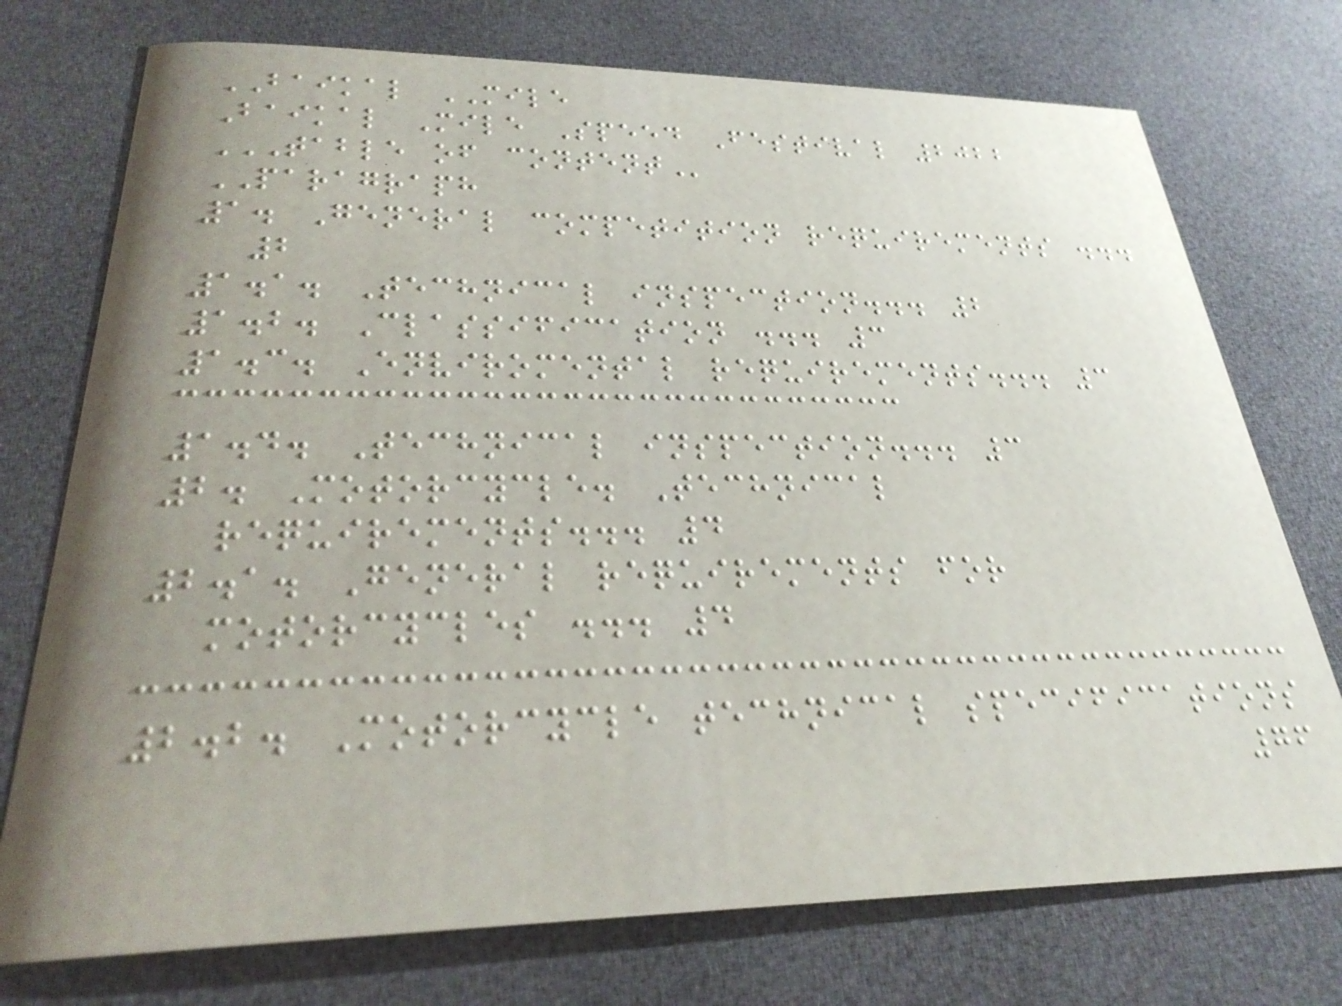BAIKAL MILE
Baikal Mile Speed Festival 2022
TABLE OF CONTENT
PARAGRAPH
1. General competition requirements ...
2
1.1. Technical inspection... 2
1.2. Classification ... 3
1.3. Enviromental requirements... 3
1.4. Technical inspection... 3
2. Motorcycle. Technical
requirements... 4
2.1. General requirements for
motorcycles ... 4
2.2. Motorcycle technical specifications
76
